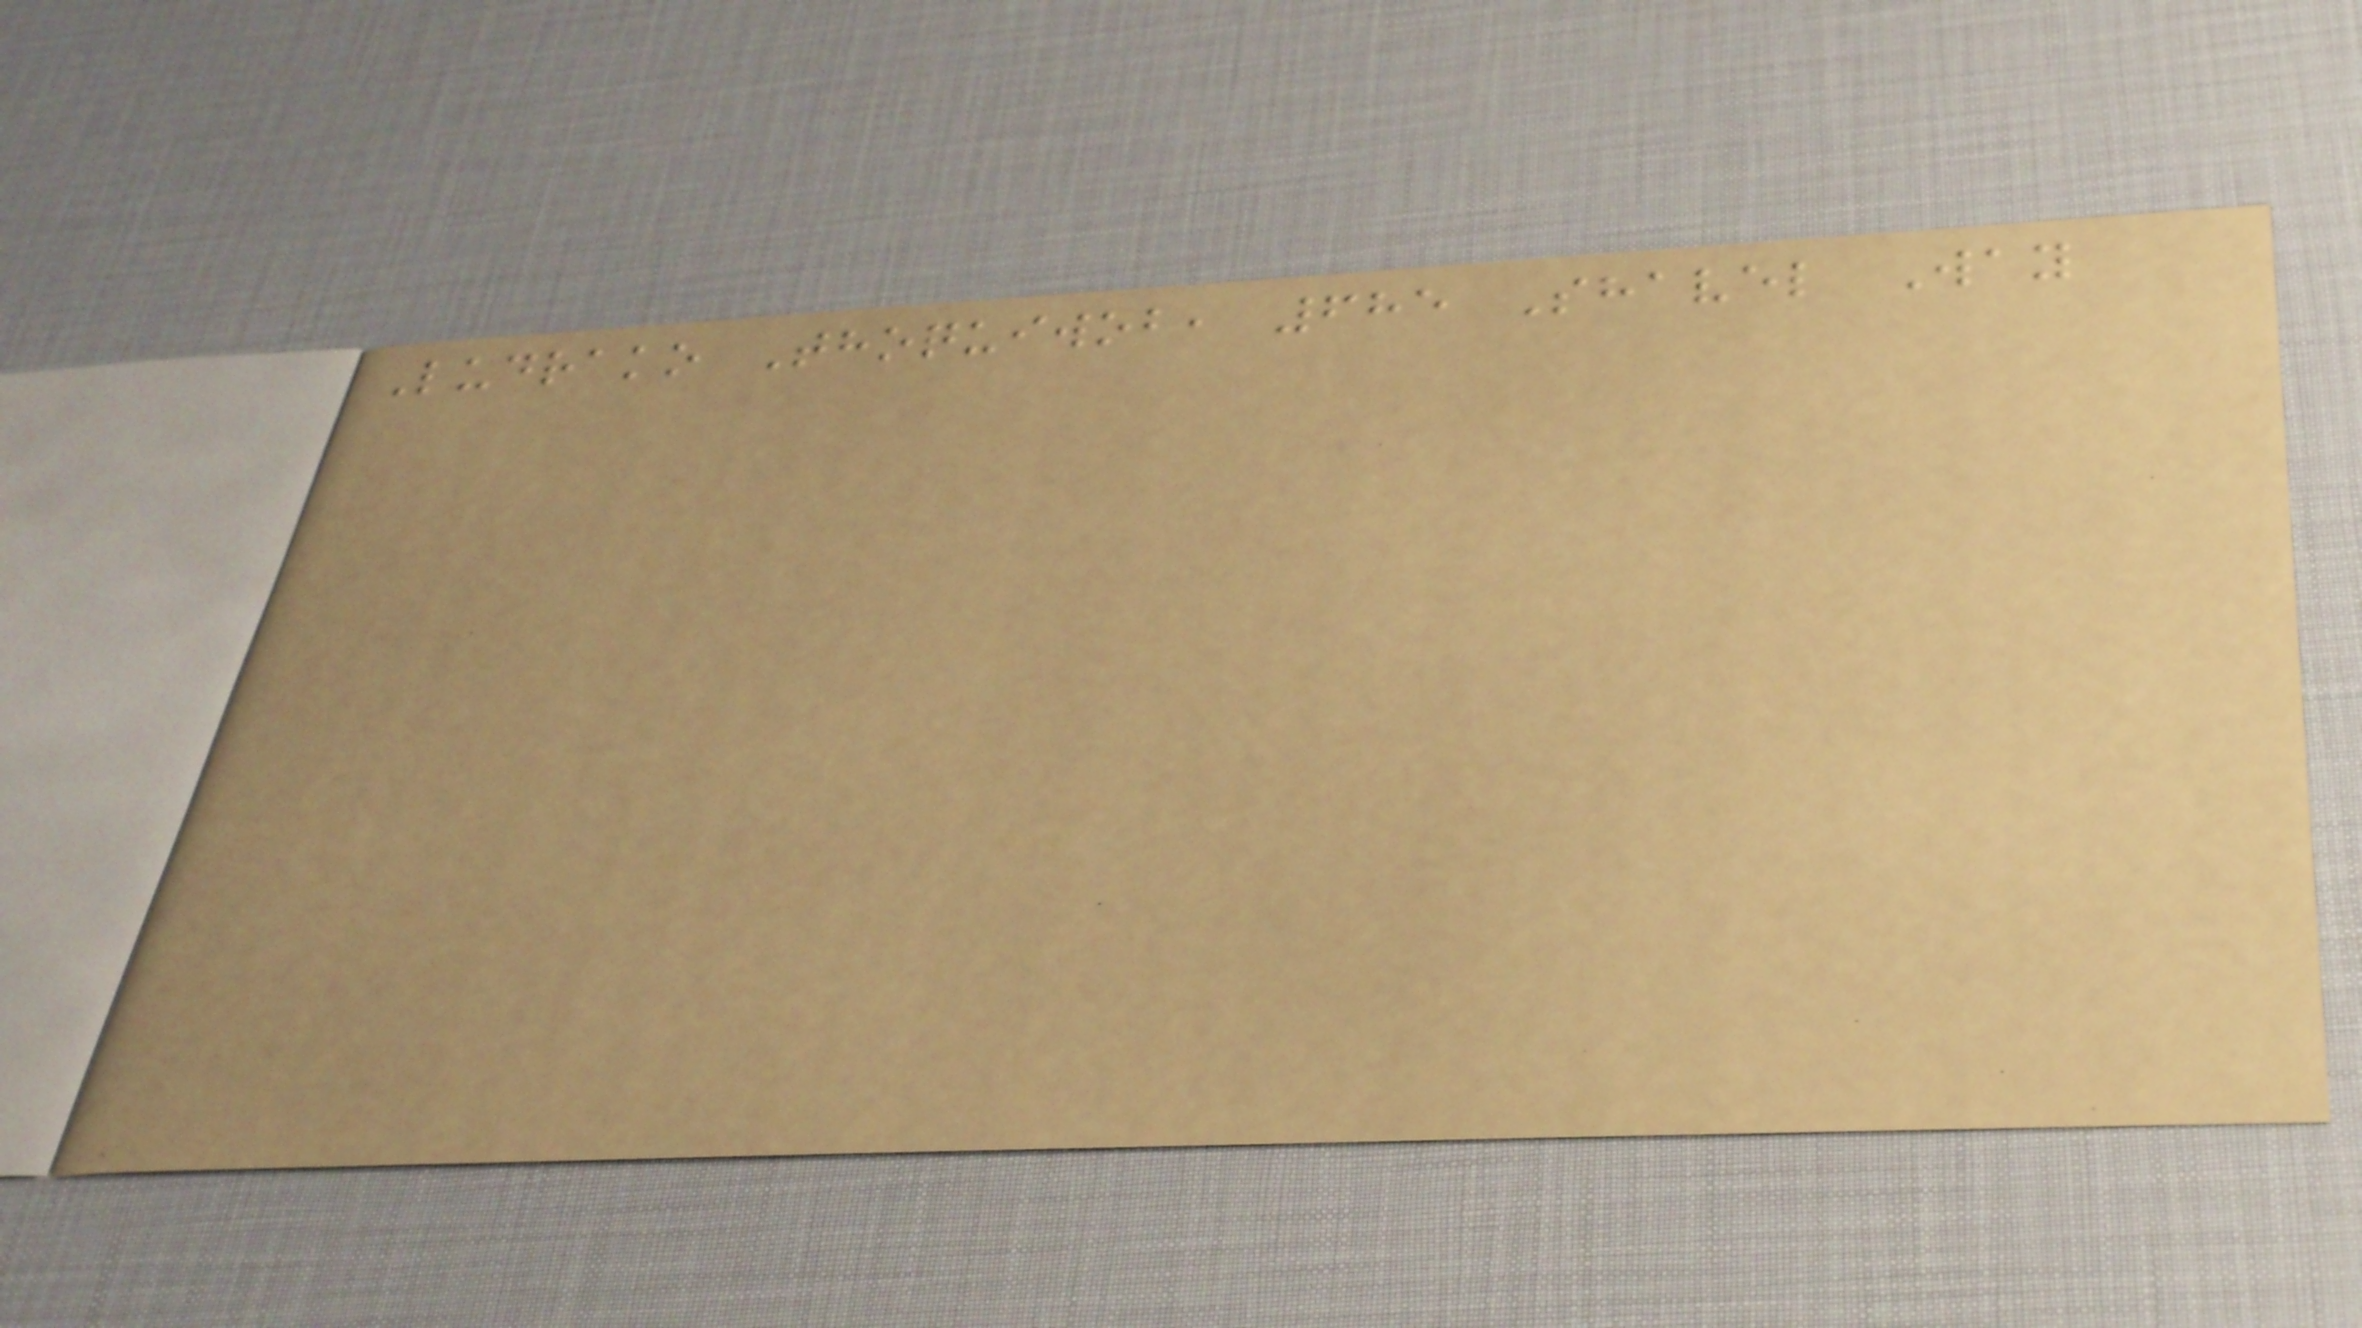Ludrako Thoquiwob, 685 Shavel Way
